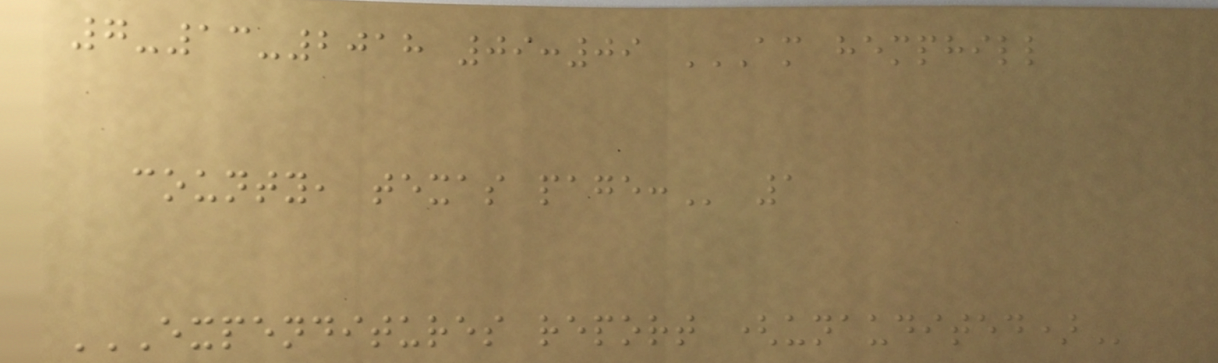7-13-2018 09:09 AM HEMPHILL
COUNTY, TEXAS PAGE: 1
EXPENDITURES REPORT (UNAUDITED)
